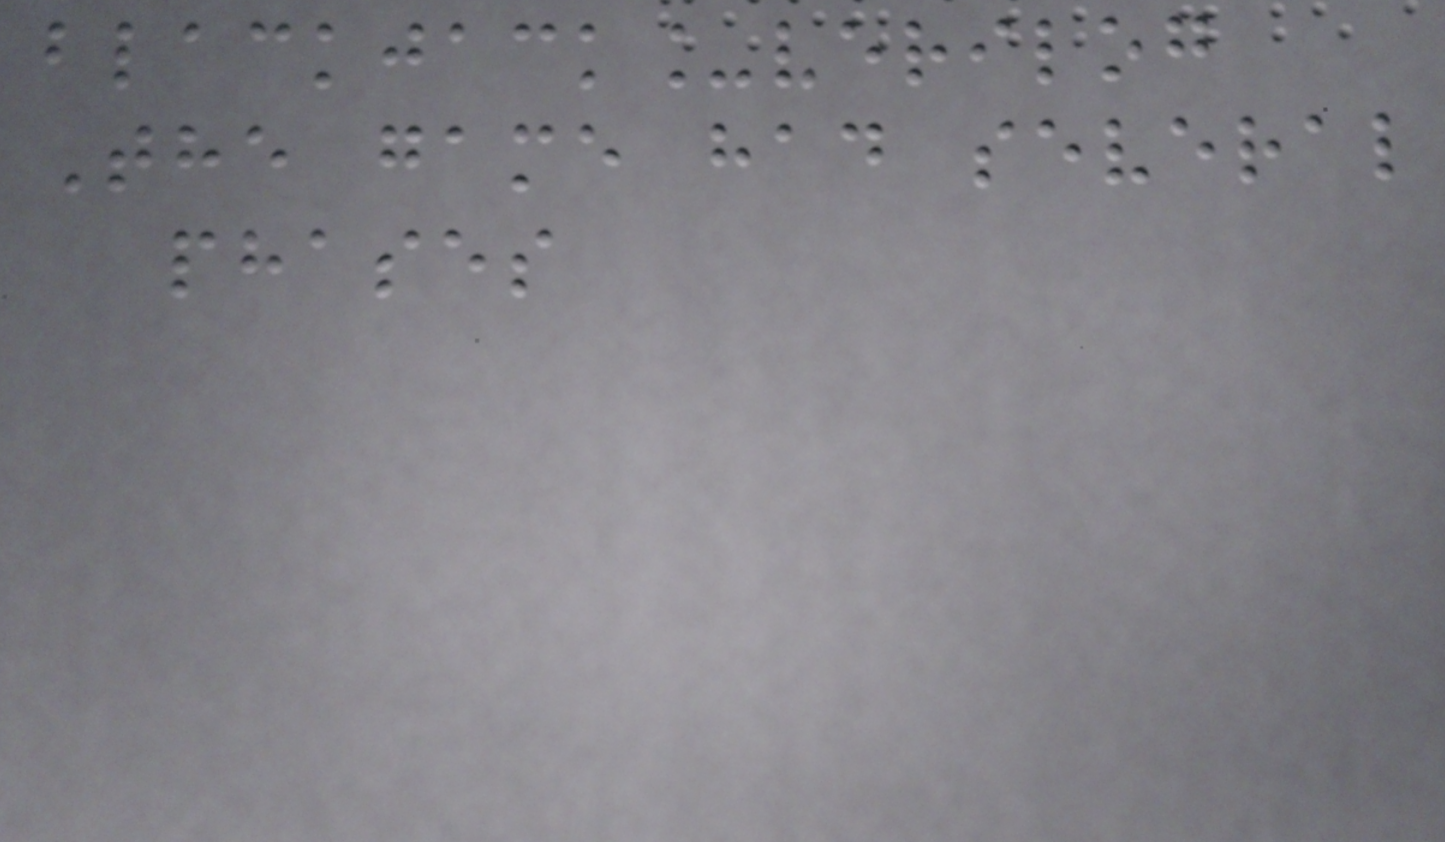blackjack_verilog
The game had several
phases
